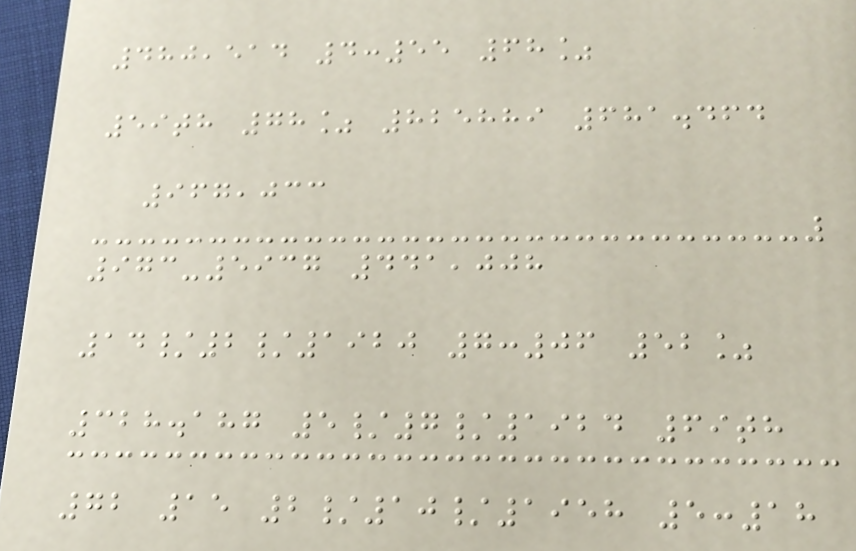480,514 4:55 68%
59th 78% 825889 681.464
967,033
973-5937 441,008
14/2/1920 7:06 52%
328.187 5/7/1924 69th
72 15 2/10/1958 5:18
